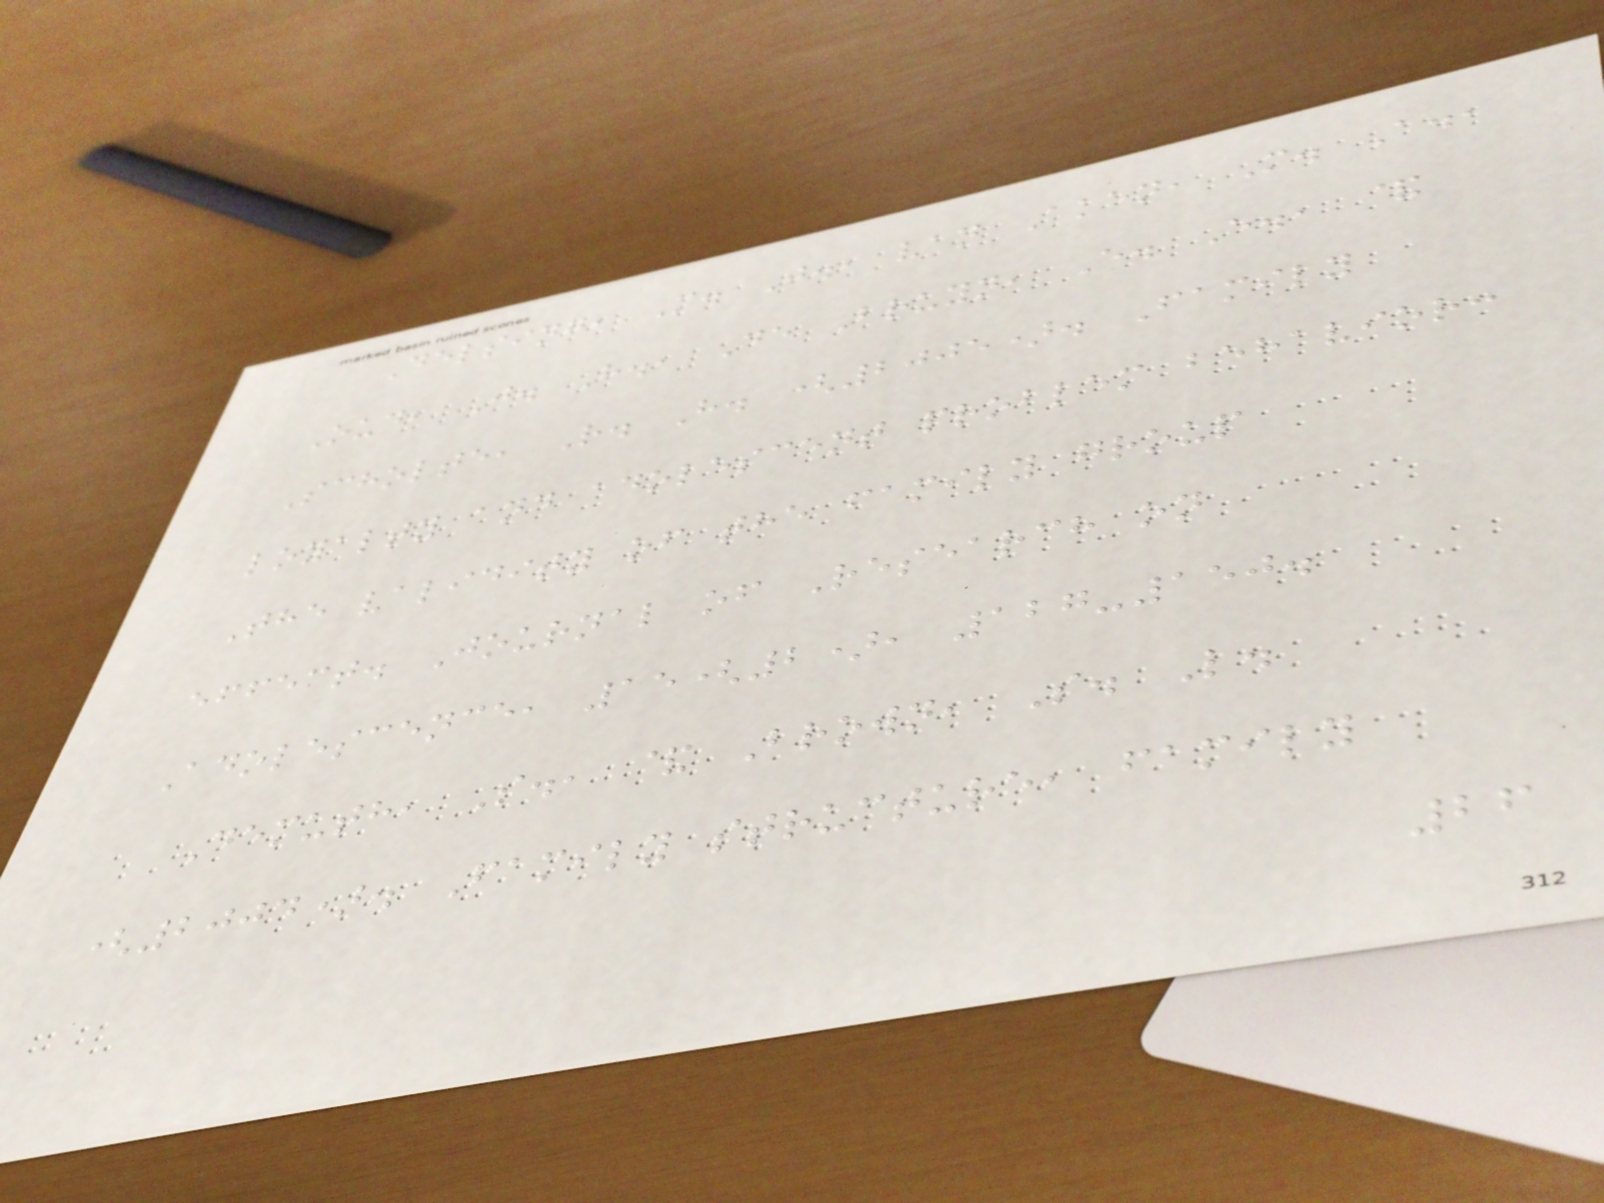Delsing, M. J., van Aken, M. A.,
Oud, J. H., De Bruyn, E. E., &
Scholte, R. H. (2005). Family
loyalty and adolescent problem behavior:
The validity of the family group
effect. Journal of Research on
Adolescence, 15(2), 127-150.
Demuth, S., & Brown, S. L.
(2004). Family structure, family
26
